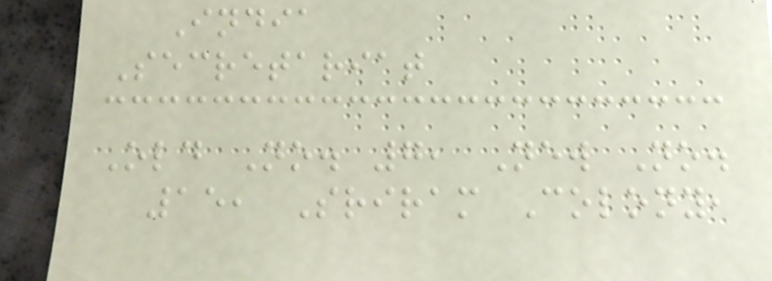India
Secretariat
Old No. 7, New No.
15, Sriram Colony,
